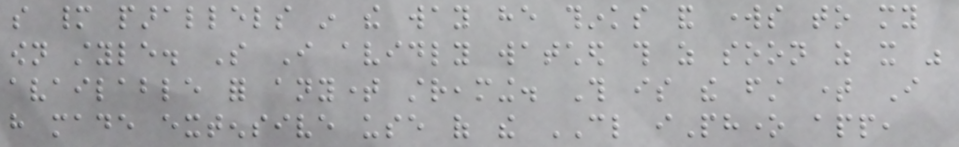so many parallels in the way he thinks and works to my
own style. So I avidly watched this as soon as it was
available for anytime streaming. This is the first time I
have made extensive use of the CL iPhone app,
